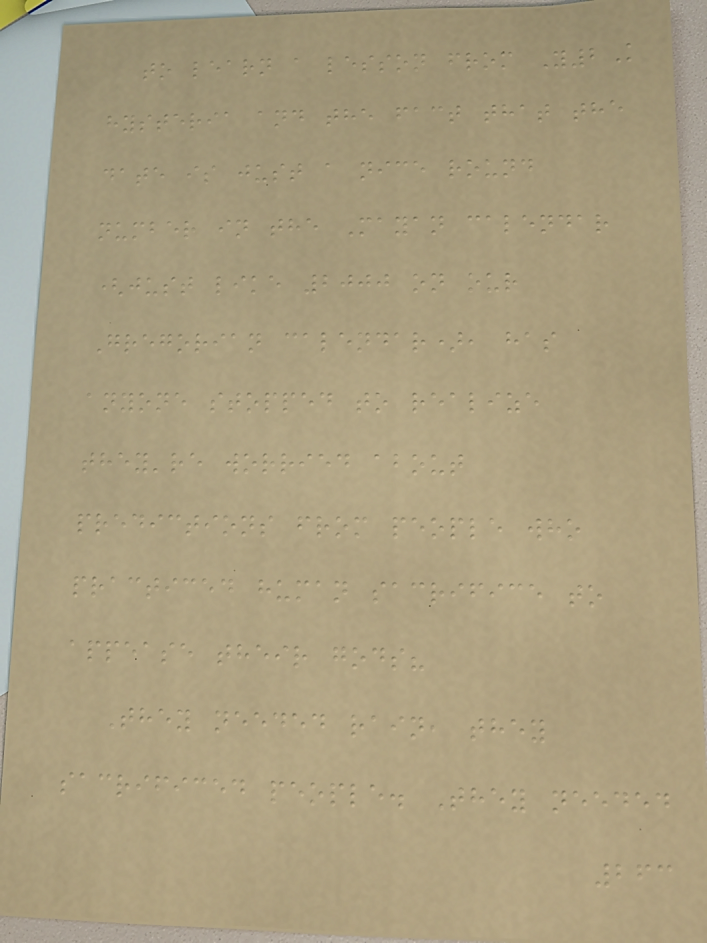to learn a lesson from Y2K
hysteria and the fact that the
date is just a nice round
number in the Mayan calendar
(just like 2000 on our
Gregorian calendar), has
anyone stopped to realize
they're worried about
predictions from people who
practiced human sacrifice to
appease their gods?
They needed rain, they
sacrificed people. They needed
263
